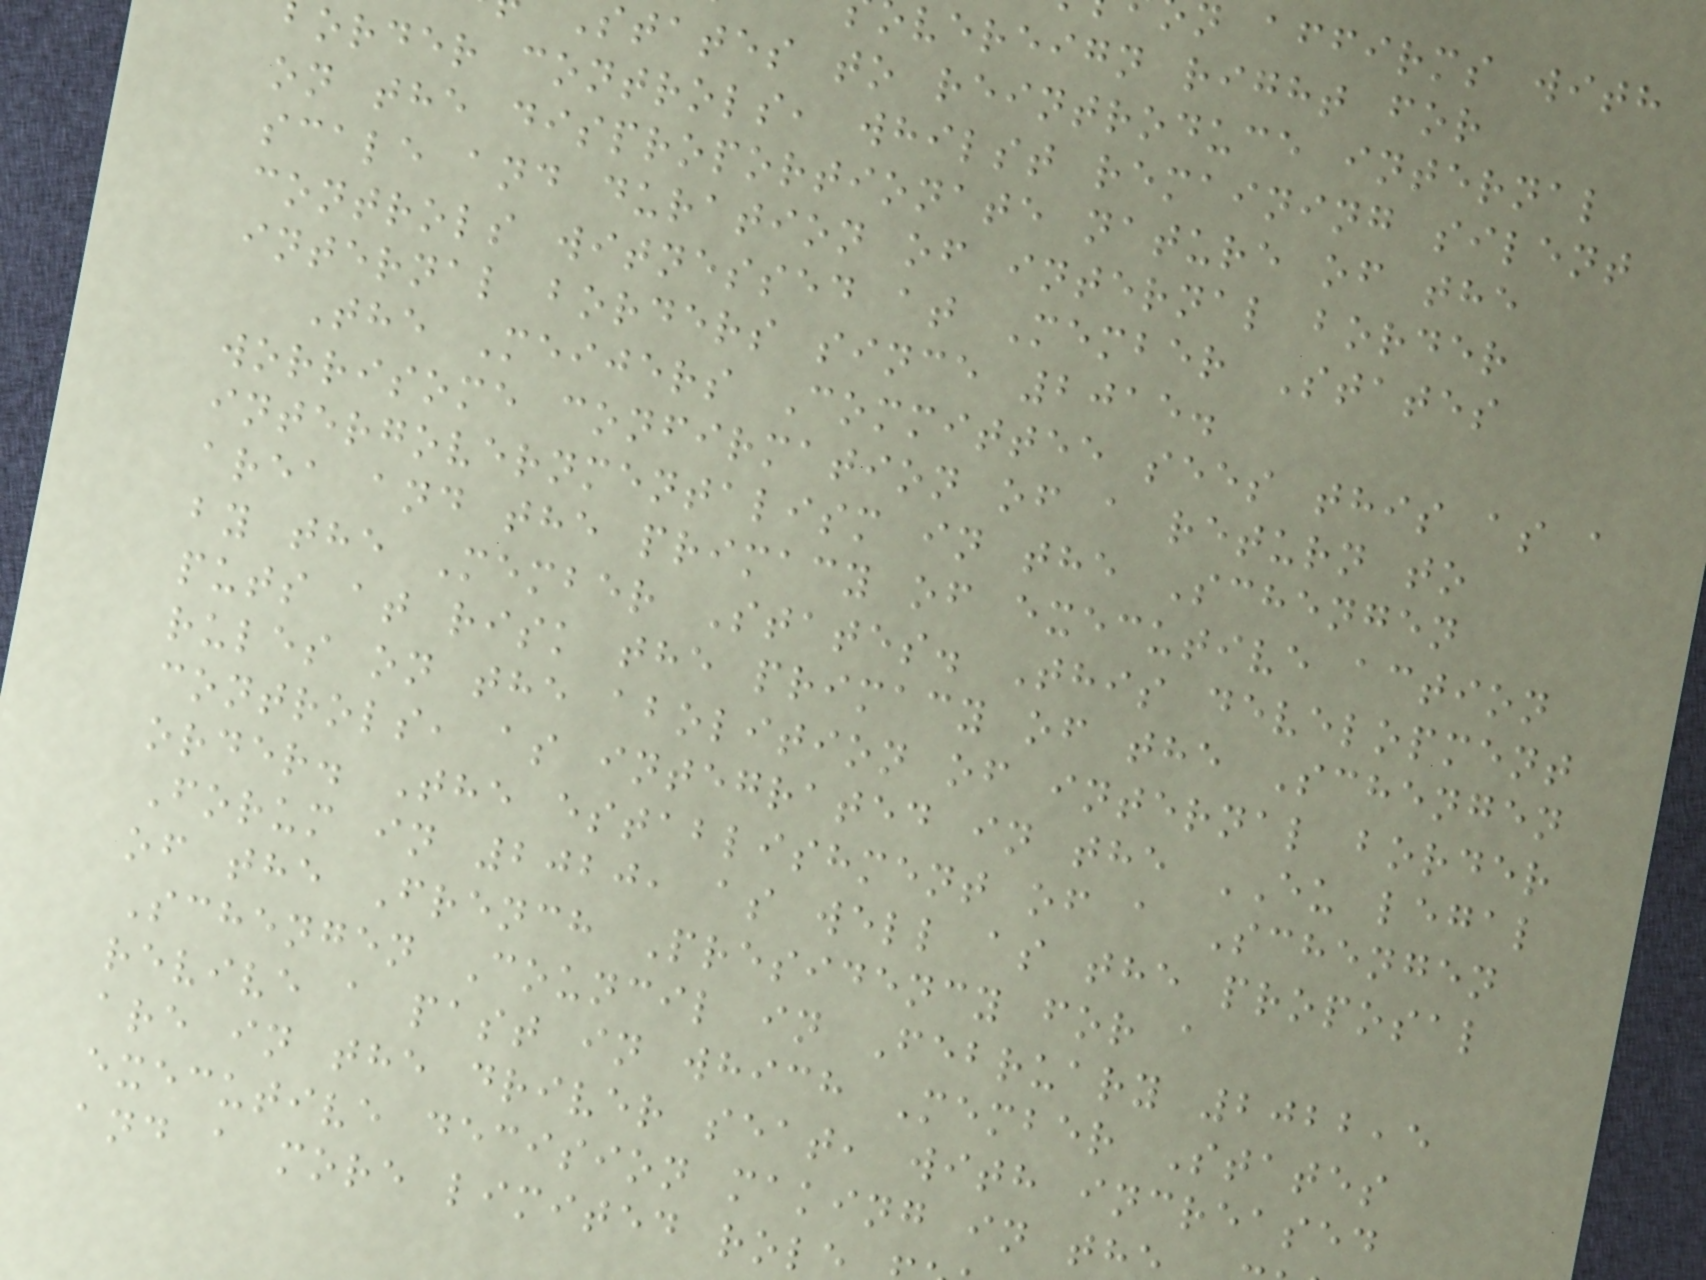n affirms with
vereign right for
states to reintroduce internal
order controls, whilst remaining silent
on the disproportionate nature of the
scale and duration of internal border
controls witnessed at Member States
internal borders since 2015.
The Meijers Committee sees this as a
worrisome confirmation of a return to
intergovernmentalism in the Schengen
area and the primacy of executive action
by the Member States. This development
puts at risk the primacy of the Schengen
rules on the abolition of internal border
controls, as integrated in the EU legal
order. The establishment of a Schengen
Forum in 2020, as well as the proposal
of the French Presidency for a
Schengen Council in February 2022,5
revive a past in which Member States
are in the driver seat, with increased
executive decision making in th
and a more limited rol
